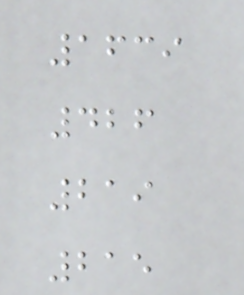1639
426
219
215
